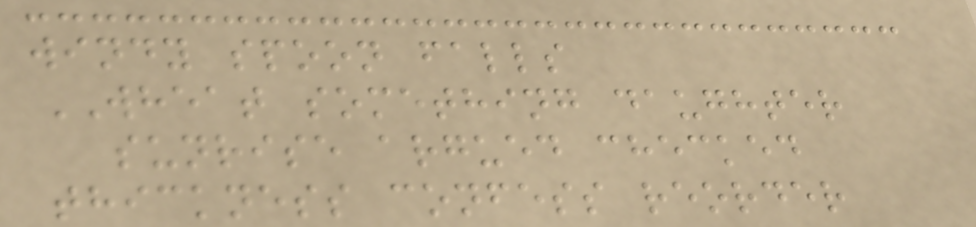windy spoon falls
WHEAT something daughter
sunrise argued checked
thickness confess reorder
